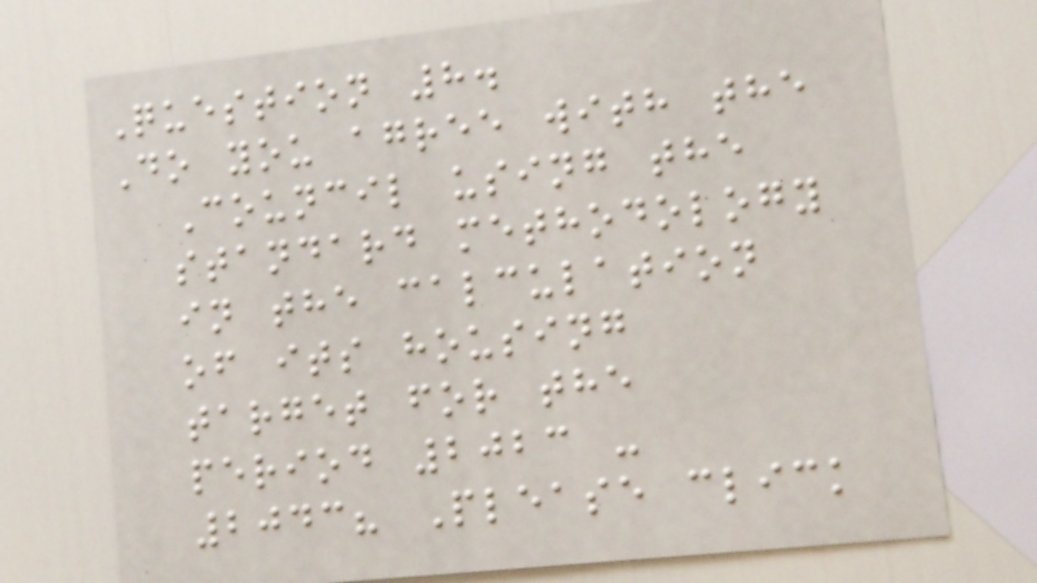Question 8.
Do you agree with the
Council using the
standard methodology
in the calculation
of its housing
target for the
period 2023 -
2043? Please click
